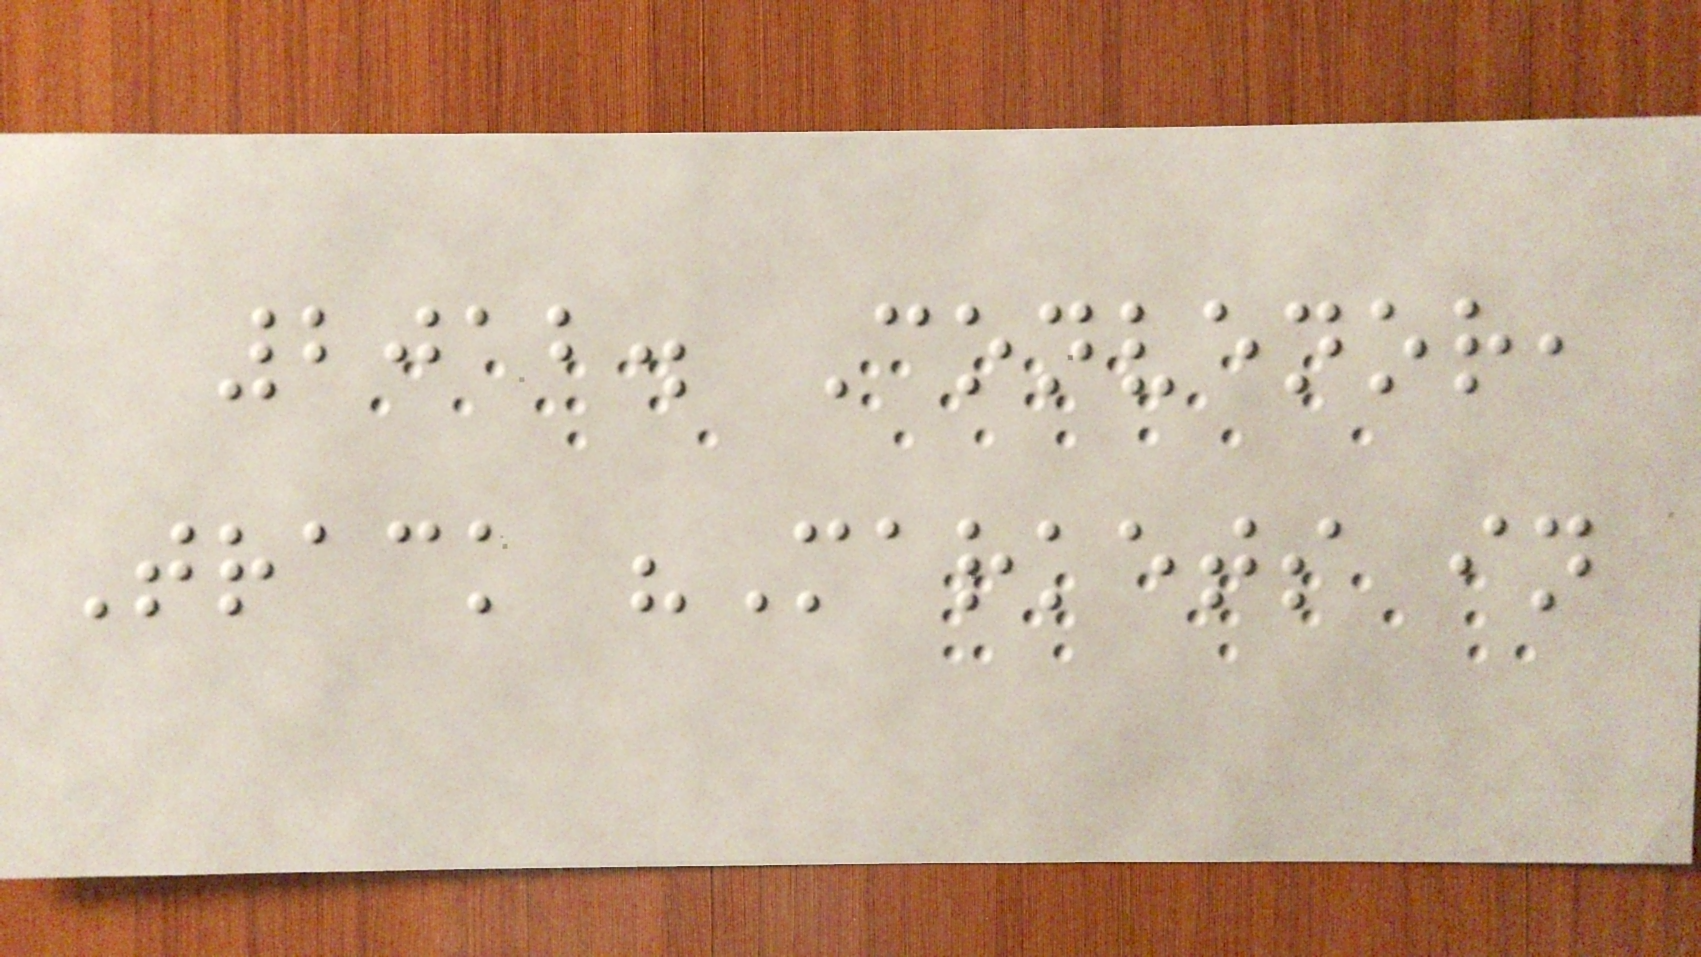2012. Convenor,
Track "Markets in
